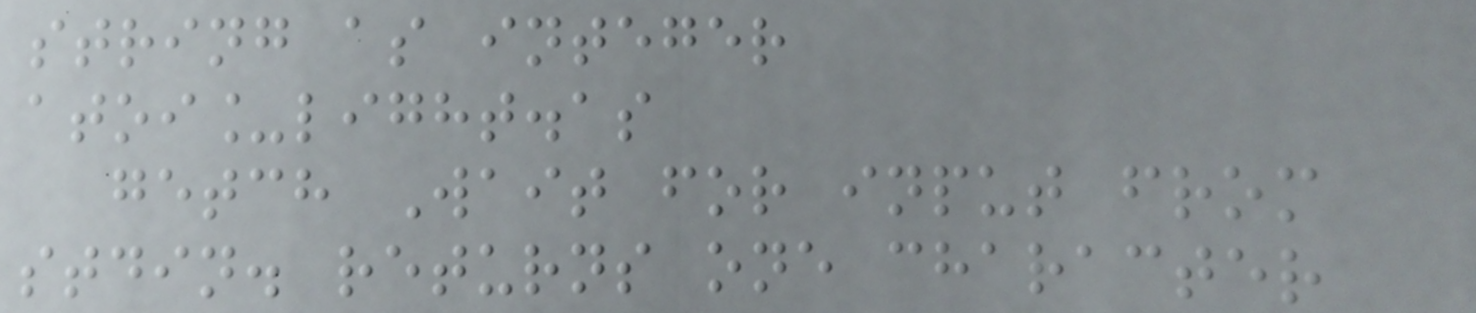string as integer
atoi_light.as
getch Wait for input from
stdin. returns one character
